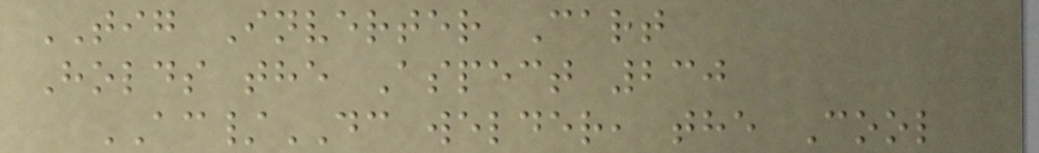TIG Inverter Cart
Holds the Aspect 230
AC/DC welder, the Cool
